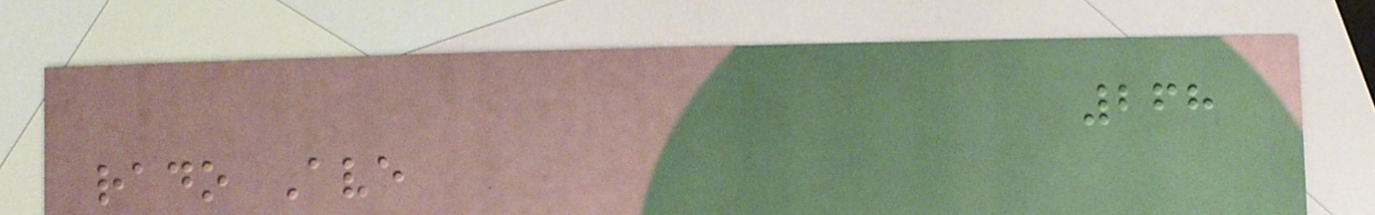268
rado Ave
